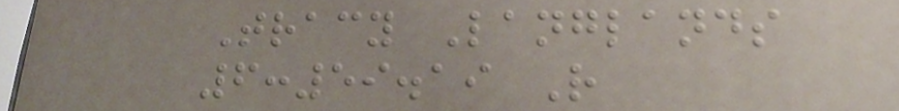Tracy Langlands
6:59.19 R
